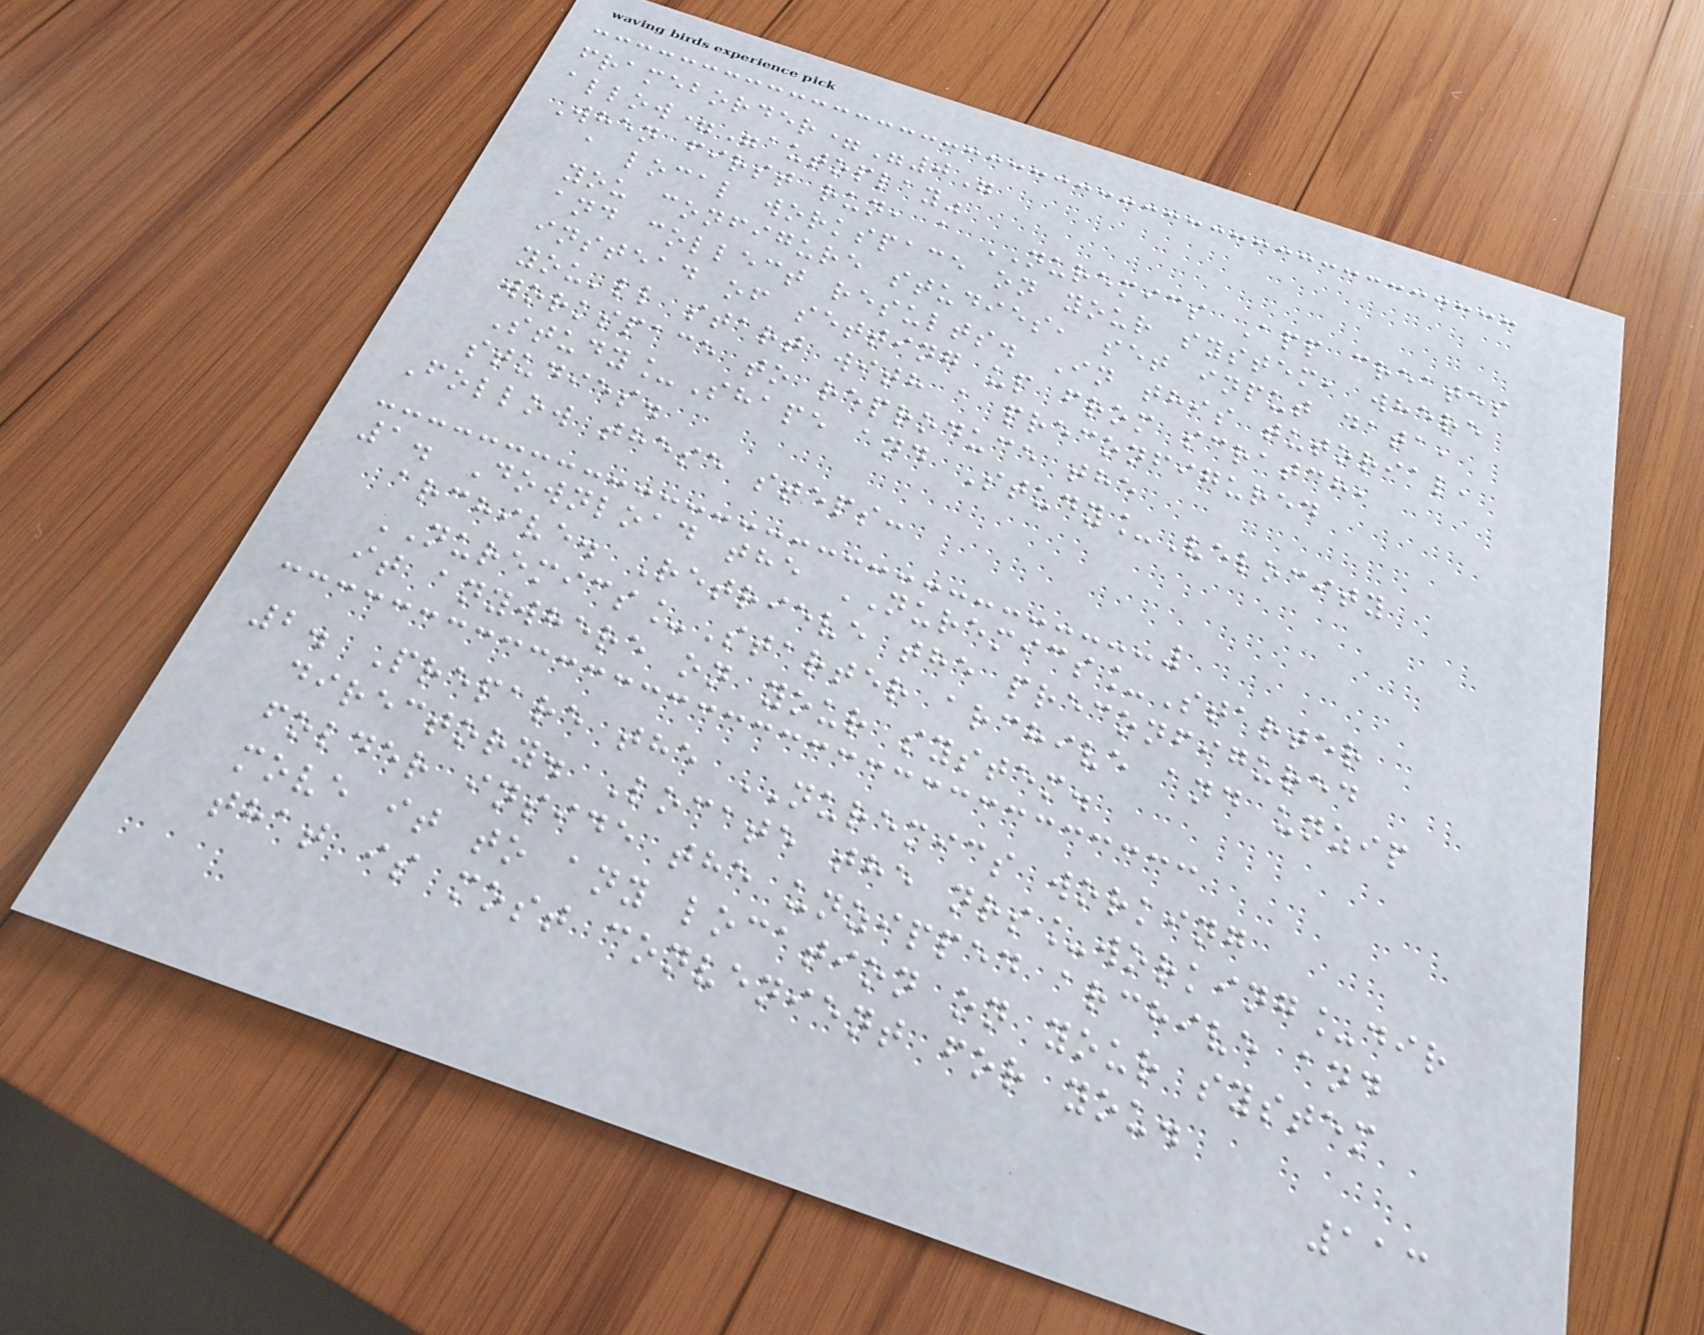frameborder="0"
allow="autoplay"
When first run, a NUREMICS App creates
a local workspace on your system, where
you configure studies, set input data,
and collect results. In this tutorial,
instead of setting up from scratch,
you'll start with a preconfigured
workspace to reproduce the
Study_Shape and Study_Velocity
studies.
Follow these steps:
1. Download the NUREMICS_Starter
archive. Retrieve the preconfigured
NUREMICS_Starter archive and unzip
it anywhere on your system.
2. Prepare the NUREMICS working
directory. Locate the nrs_working_dir
folder inside the unzipped archive and
move it to any location on your system
that is most convenient for you.
113
